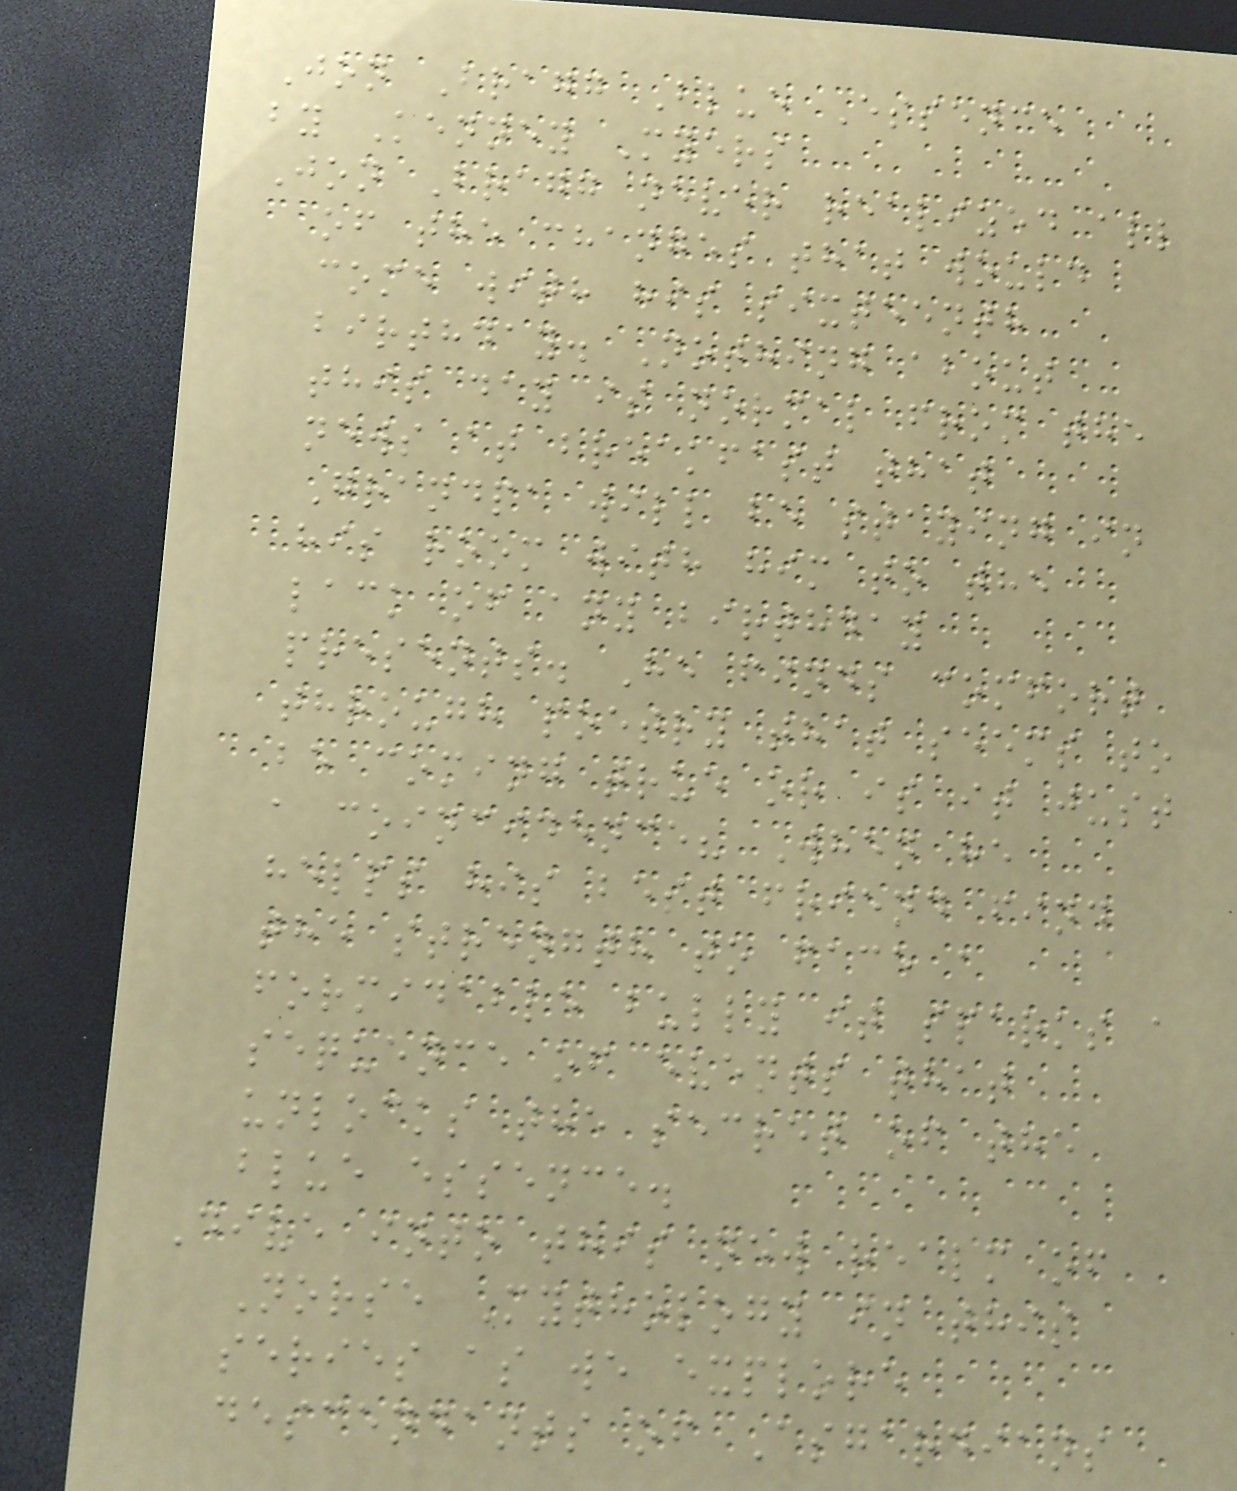Jon Bragg Blue Essence
by Kenney Myers
Jon Bragg never realized all
of the changes that would
come with his sixteenth
birthday. Nothing about
this day is normal from the
news at breakfast that
Grandpa will be staying in
his room with him to the
lack of any birthday
presents. He finds comfort
through poetry that seems to
be coming true or is it just
a coincidence? When he
helps his best friend find
the strength to face a
formidable bully it sparks a
sequence of events that
unlocks the secret of the
blue essence.
Dive into this new realm of
Norse Mythology in this
series as we explore
descendants of Asgardians
